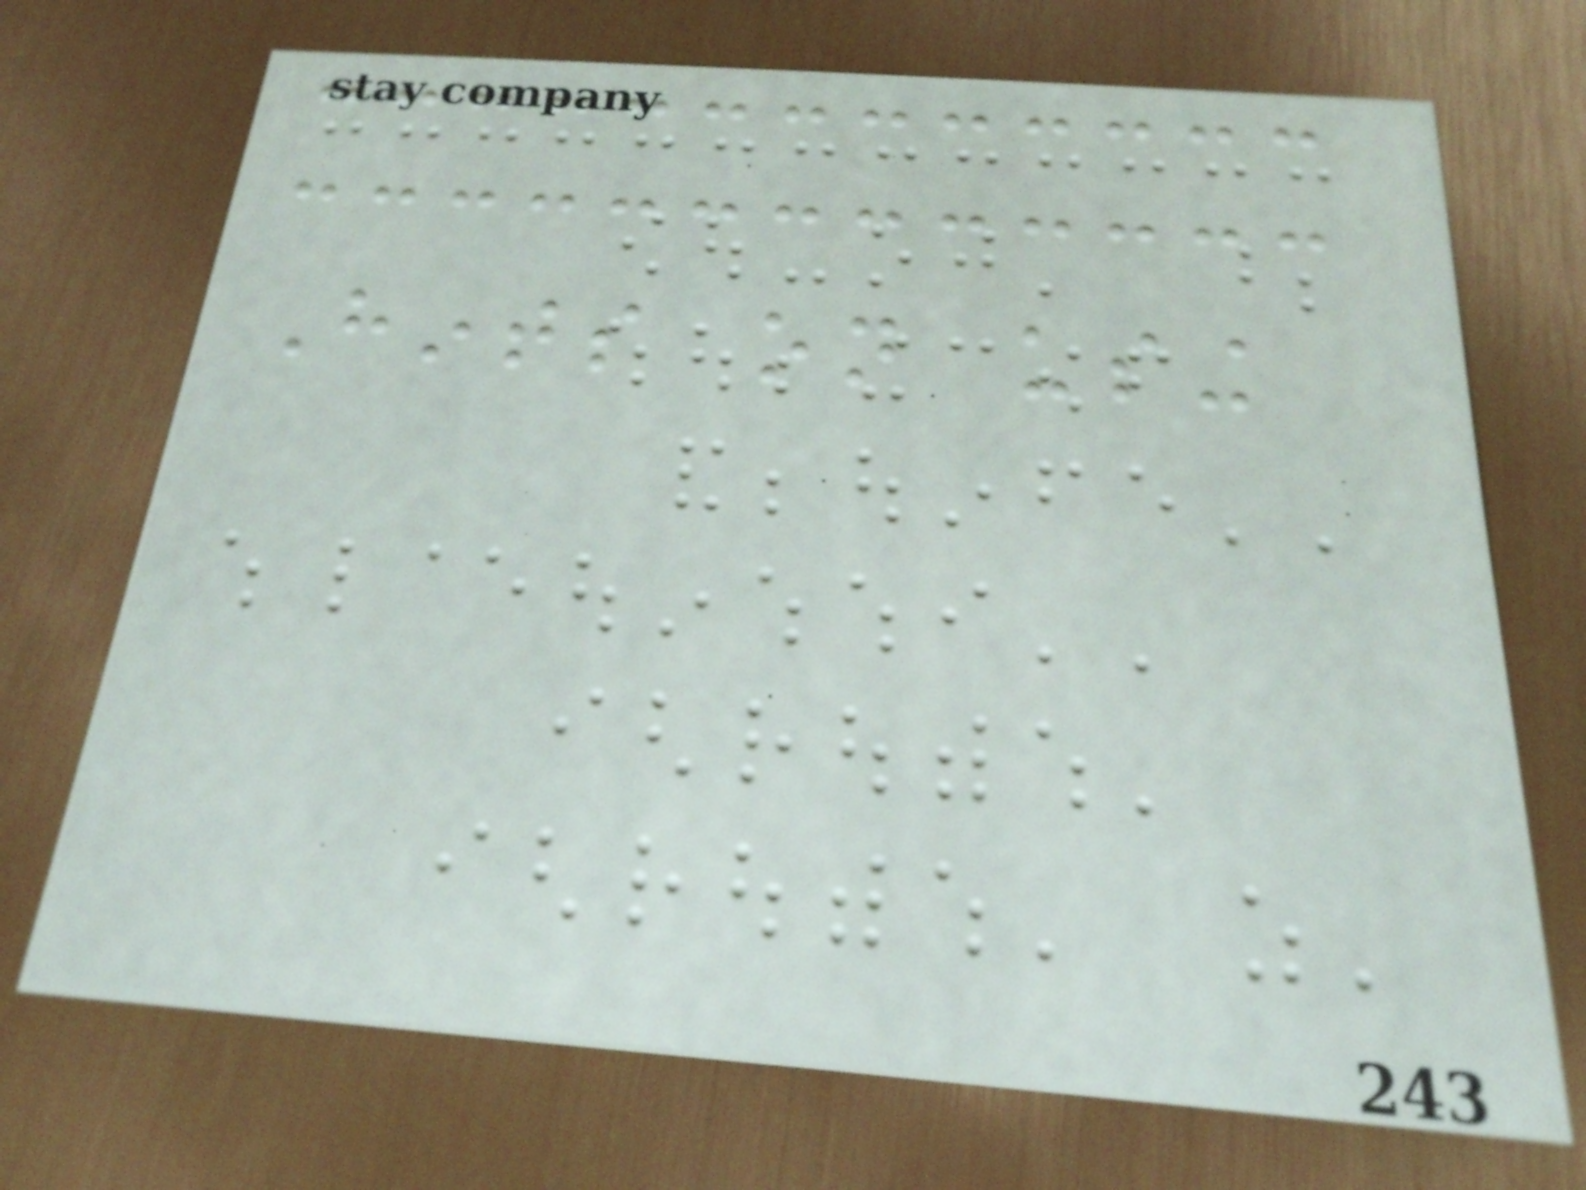Hints on using
